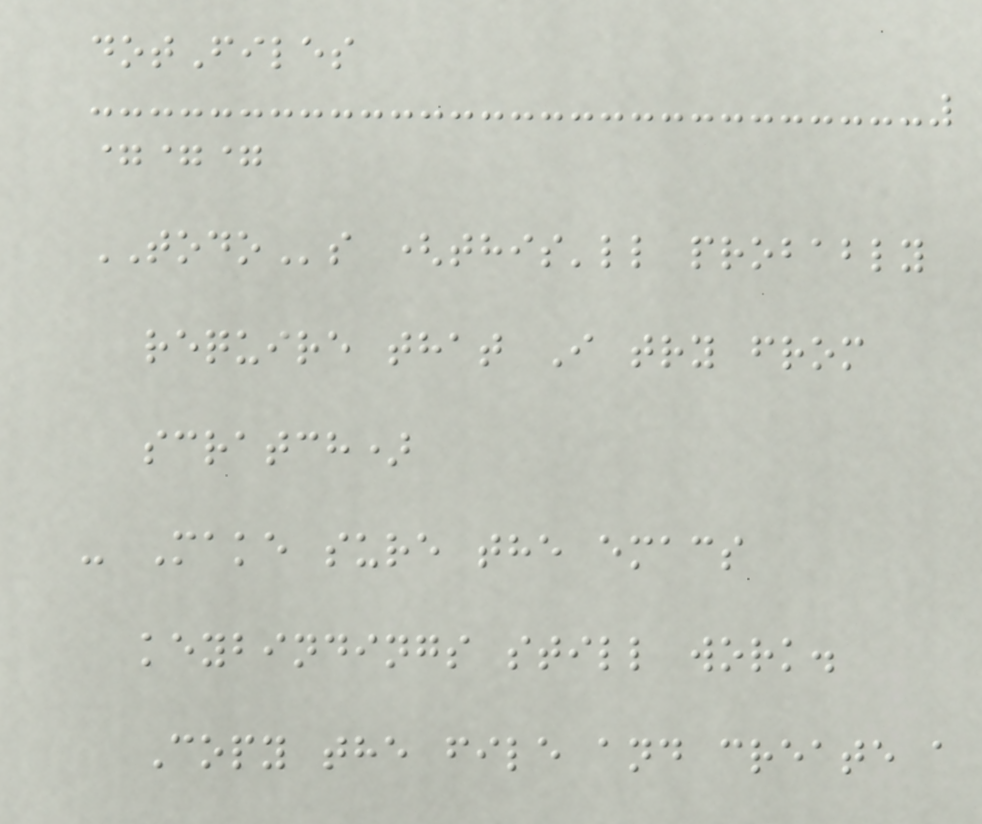dotFiles
===
TODOs (this'll probably
require that I try from
scratch)
- Make sure the emacs
keybindings still work.
Copy the file and create a
